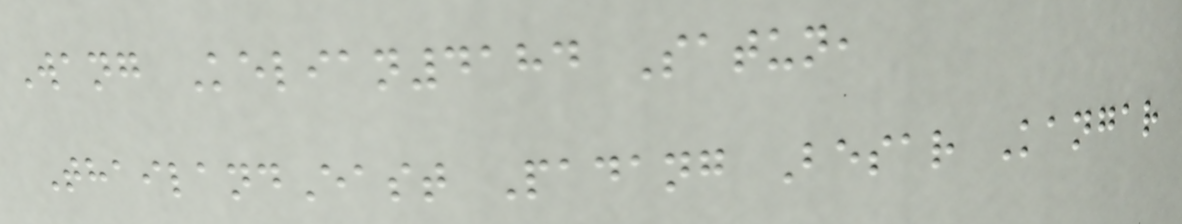Wang Kelian4184 Satun,
ThailandEast Padang Besar Kangar
